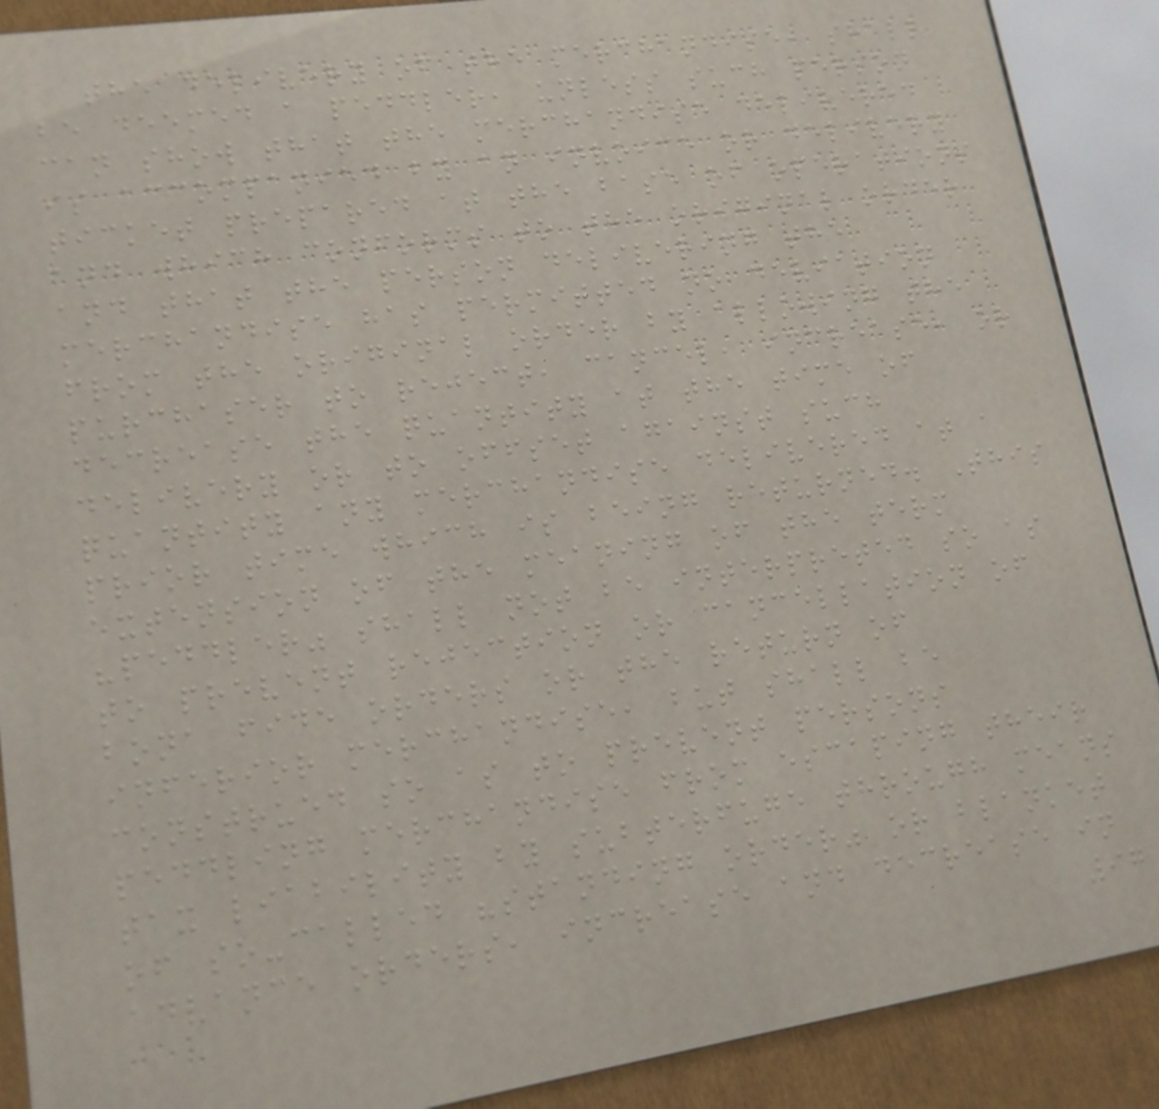the delivery of the merchandise, shall
be deemed a peddler, unless such person
can show that the merchandise delivered
is accompanied by an invoice or delivery
ticket prepared at the base of operations
and which conforms to the original order
and that the person delivering the
merchandise has permitted no deviation
from the original order by allowing the
purchaser to reject, cancel, increase, or
decrease the quantity at the time of
delivery or to offset against such
quantity any merchandise delivered at a
prior time which is being returned. This
extension of the meaning of the term
"peddler" shall not be interpreted so as
to prevent rejection or cancellation of
bona fide orders or the return of
inferior merchandise, but shall be
construed so as to prevent persons
peddling merchandise from escaping their
tax liability by subterfuge through means
of so-called "standing order" or blanket
advance orders, increase and decrease in
97
